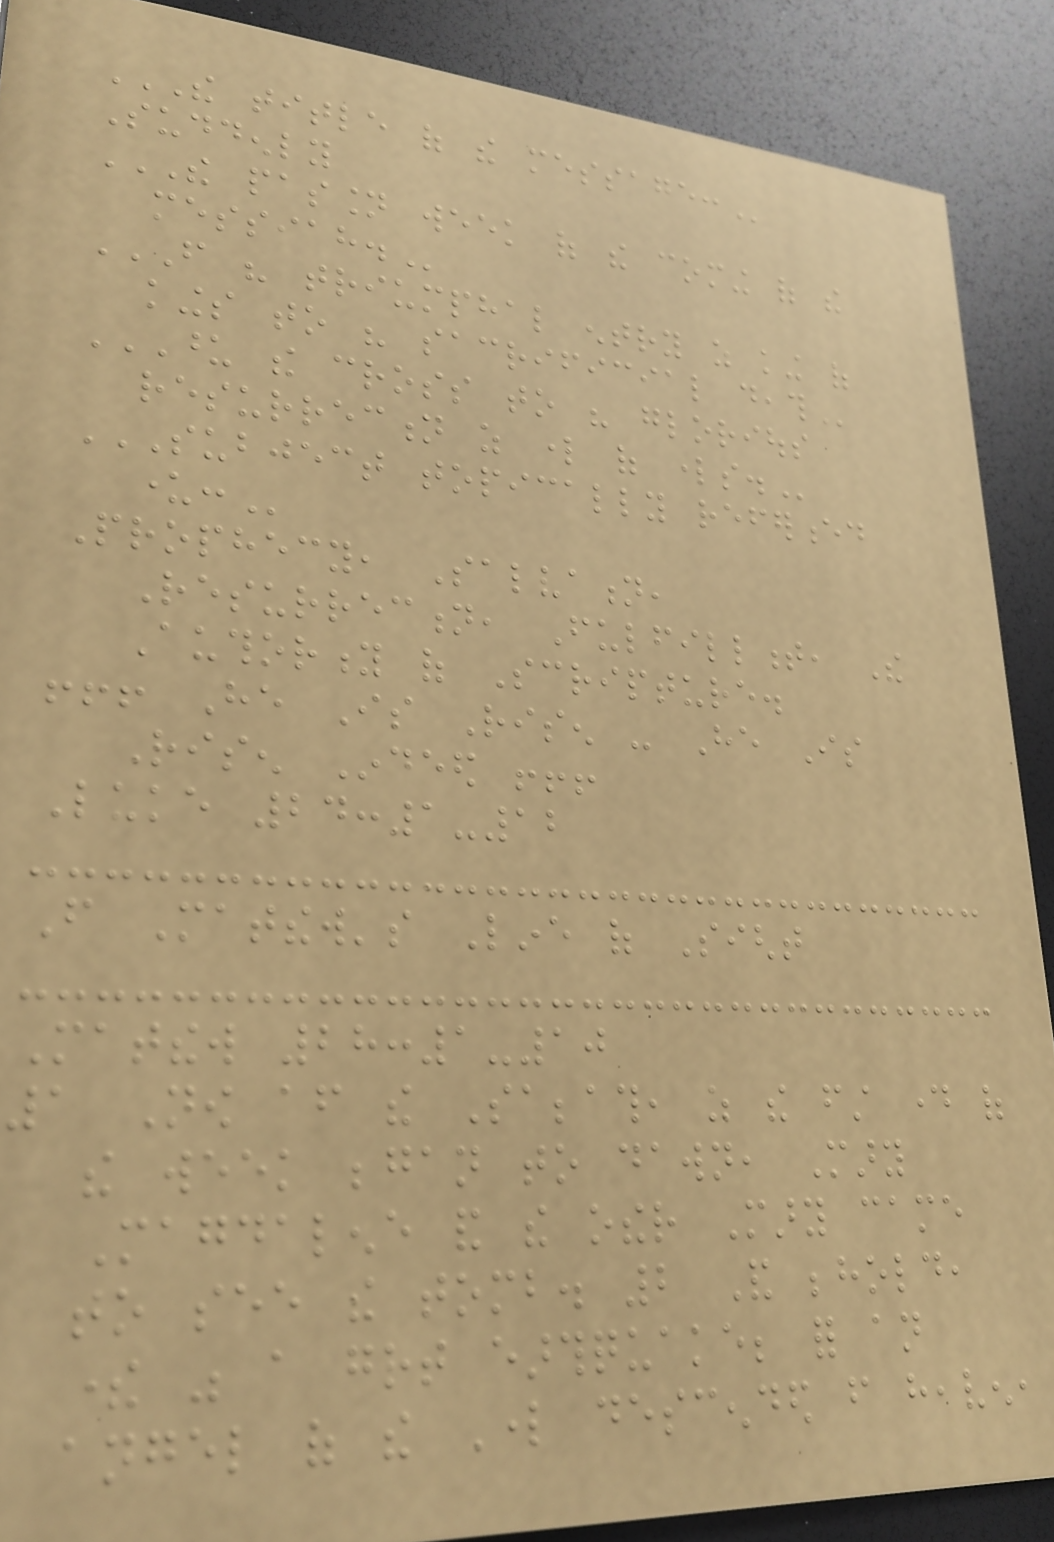THE TITLE OF THE MESSAGE:
Suddenly
THE PASSION WEEK OF THE COMING OF THE
MESSIAH.
FROM HIS TRIUMPHAL ENTRY AS KING OF
KINGS TO HIS SACRIFICIAL DEATH
UPON THE CROSS TO HIS GLORIOUS
RESURRECTION AS LORD OF LORDS.
SUBJECT TOPICALLY REFERENCED
UNDER:
Prophecy, Salvation,
Resurrection, Fulfillment, The
Authority of Scripture.
!!! He Is Risen - He Is
Risen Indeed !!!
Luke 24:1-12
From Matthew's Line of Sight
Matthew 28:1-10
1 Now after the Sabbath, as the first day of
the week began to dawn, Mary
Magdalene and the other Mary came
to see the tomb. 2 And behold,
there was a great earthquake; for an
angel of the Lord descended from heaven,
